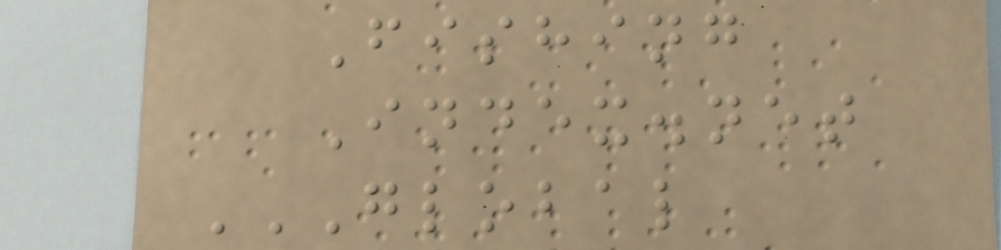Fishing
Index.net
GLOBAL
